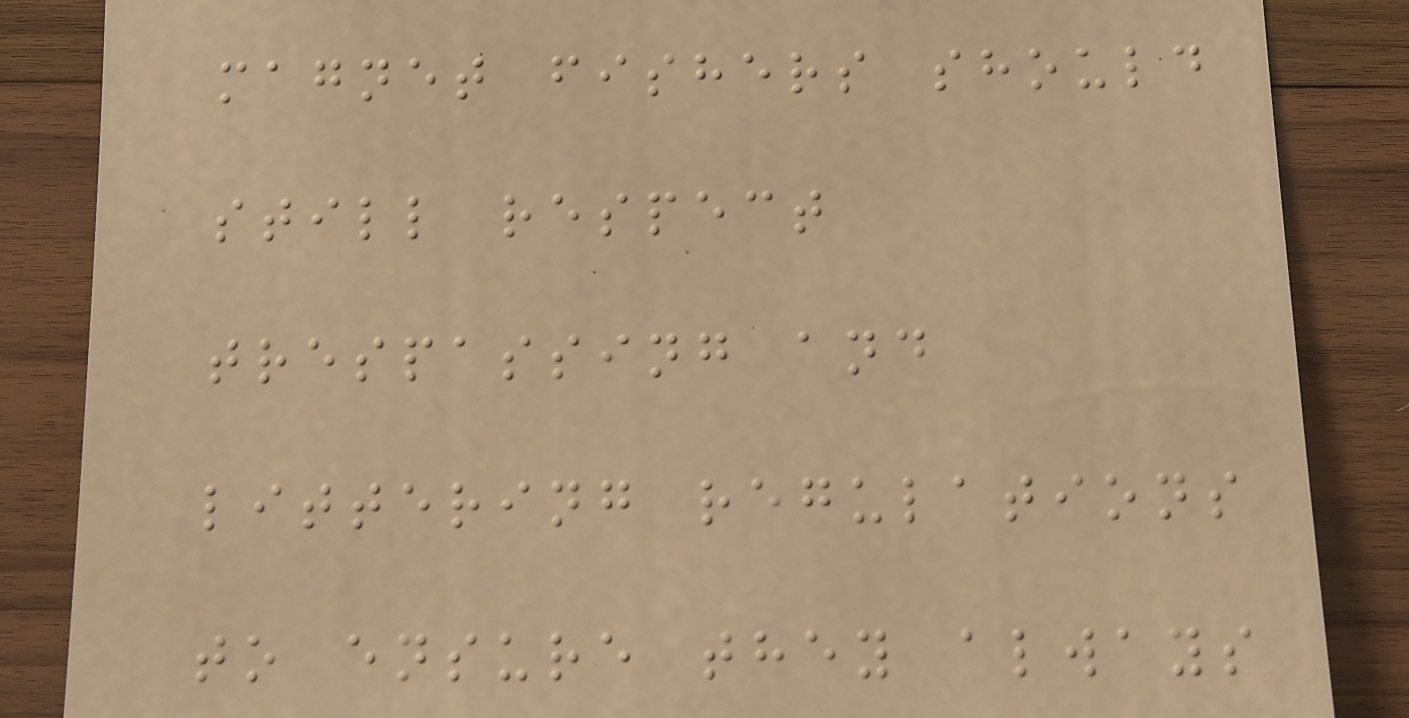magnet fishers should
still respect
trespassing and
littering regulations
to ensure they always
